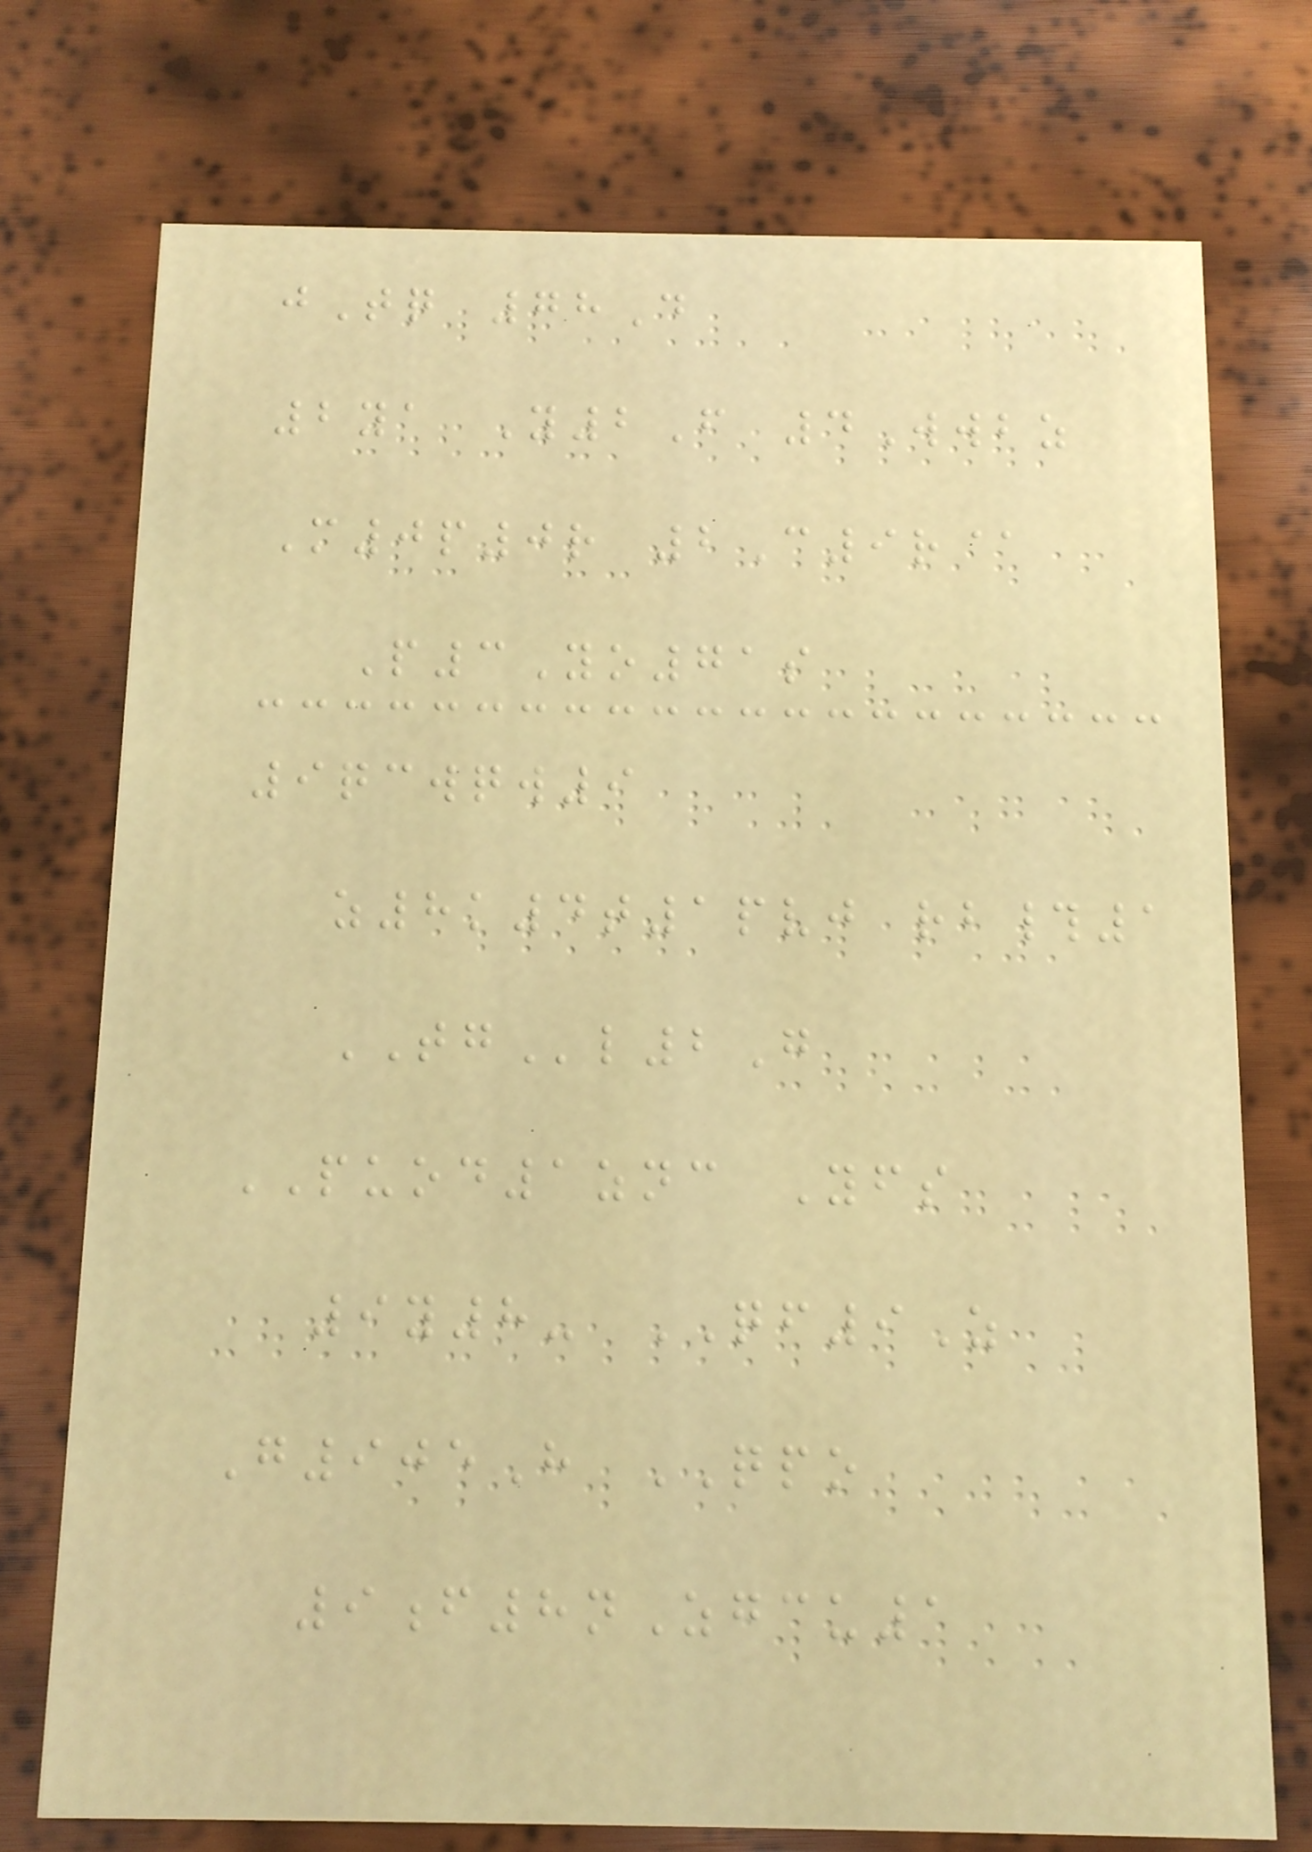jTq 78D
2ya Y2F 4Wwbz
M0p0r 2C9r@
P3Yo71s
9qcwqw9
z8k4t1pvj rb#1
TGl2G
PUOD1znc Yfs
9y8- QF9Z
G905H QPO
9f8nZgcu1
